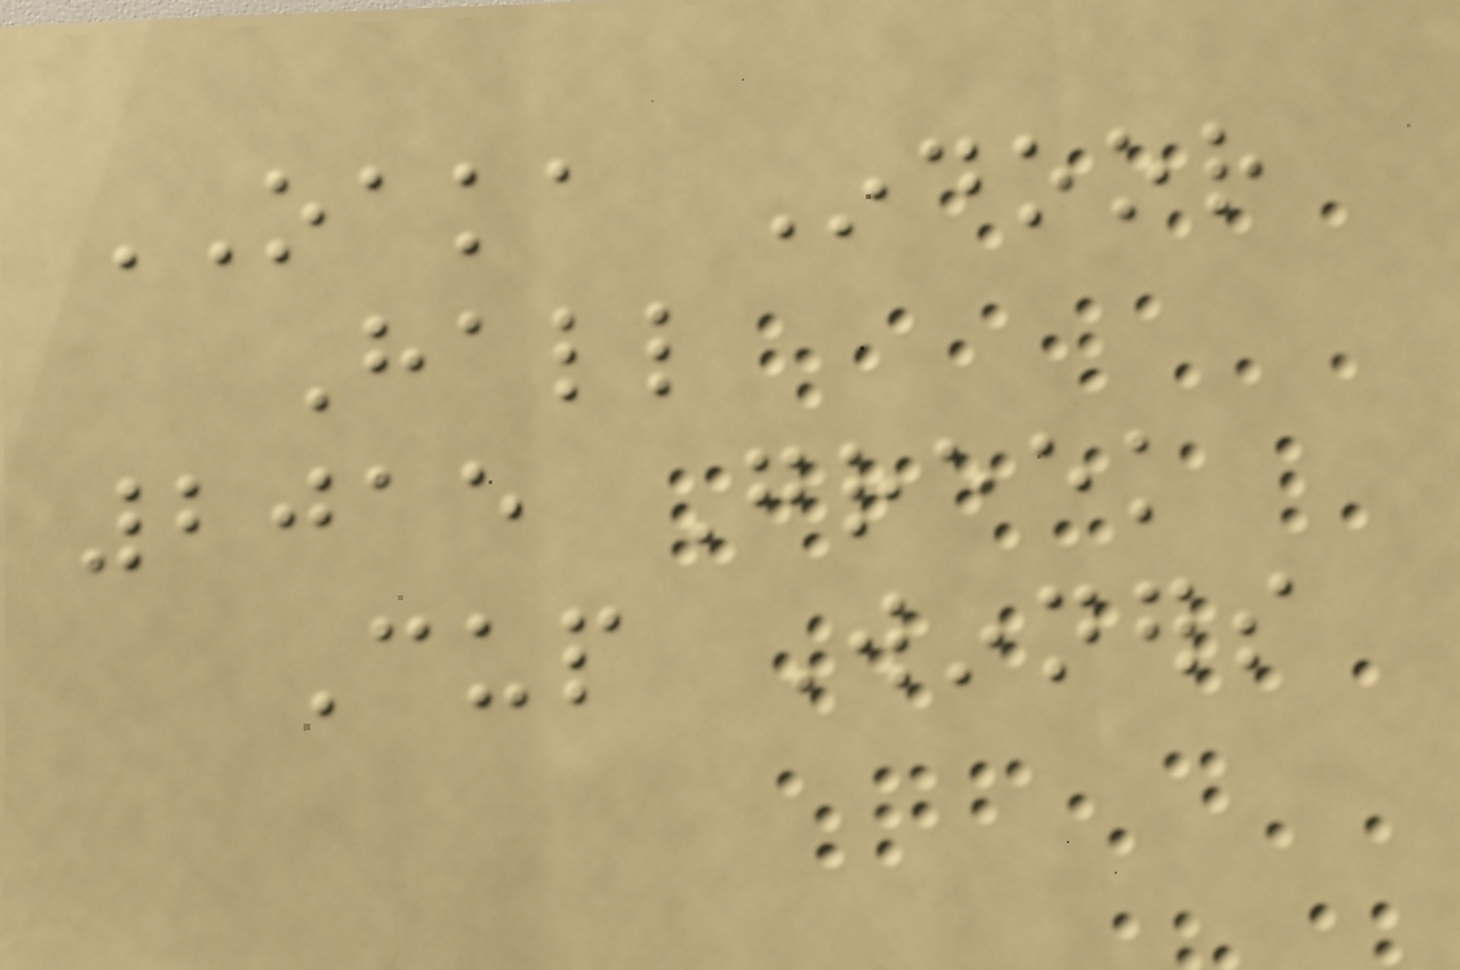OAKA Indoor
Hall
2015 Greek
Cup Winners
